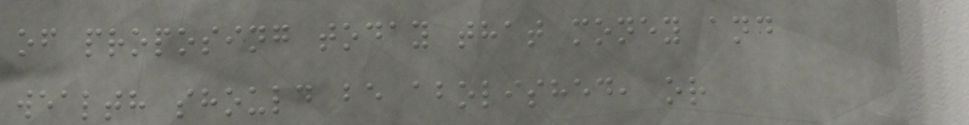of proposing today that money and
wealth should be abolished, or
